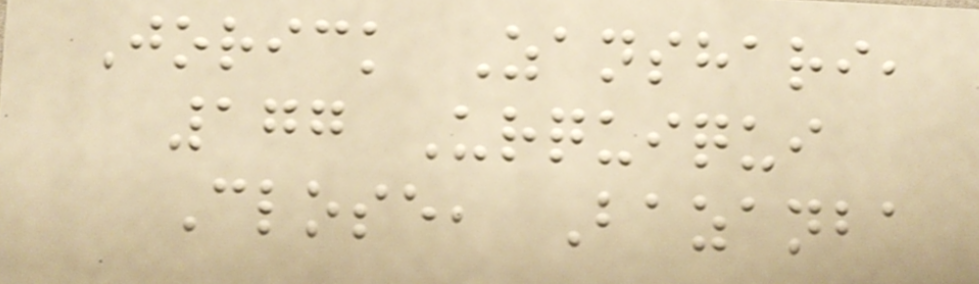Jorick Zanshari,
177 Urquiqui
Close, Bazanba
